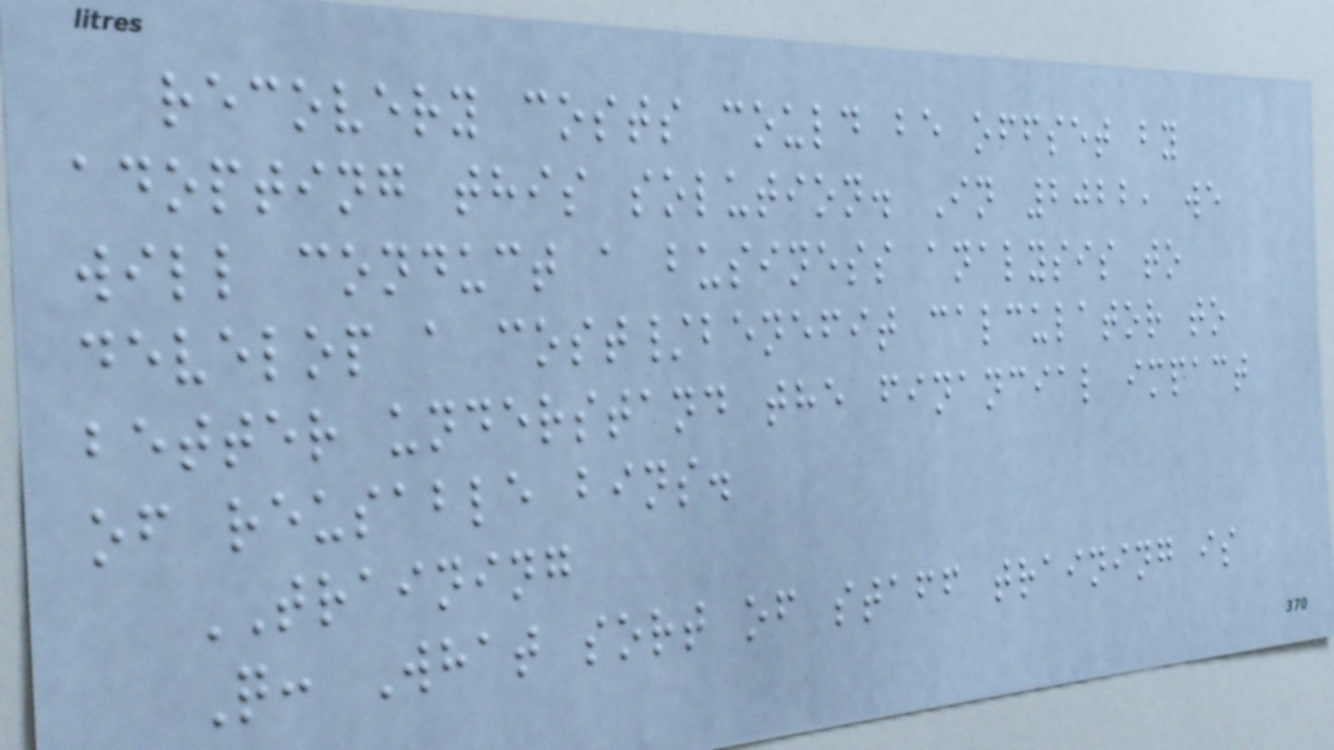recovery costs could be offset by
adopting this solution. In 2022, we
will conduct a business analysis to
develop a cost/benefit calculator to
better understand the financial impact
of reusable bins.
TRAINING
Q: What sort of staff training is
